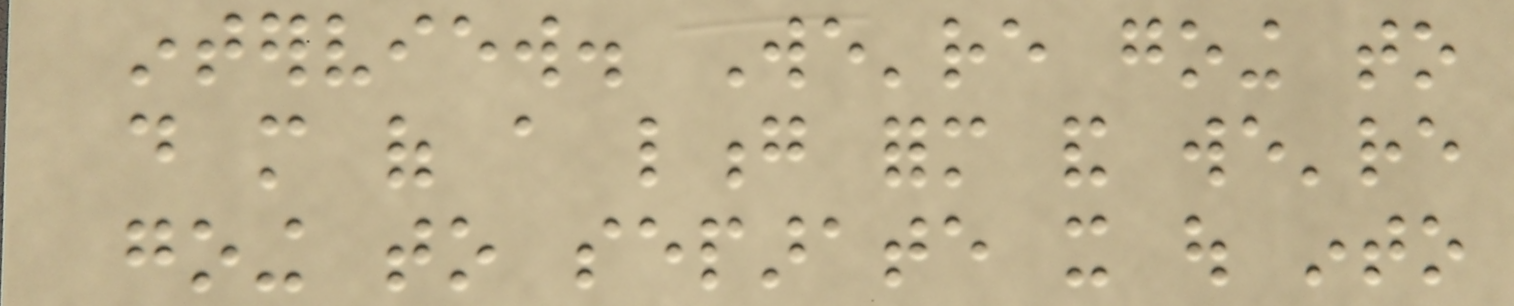interview. We're going to
do more of a long form and we're
going to separate it out into
